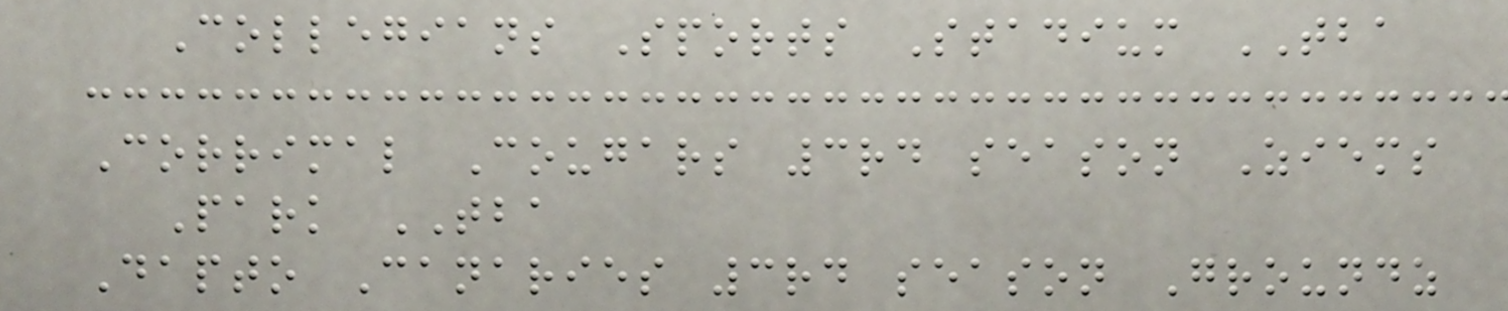Collegians Sports Stadium TBA
Corrimal Cougars 3rd season Ziems
Park TBA
Dapto Canaries 3rd season Groundz
